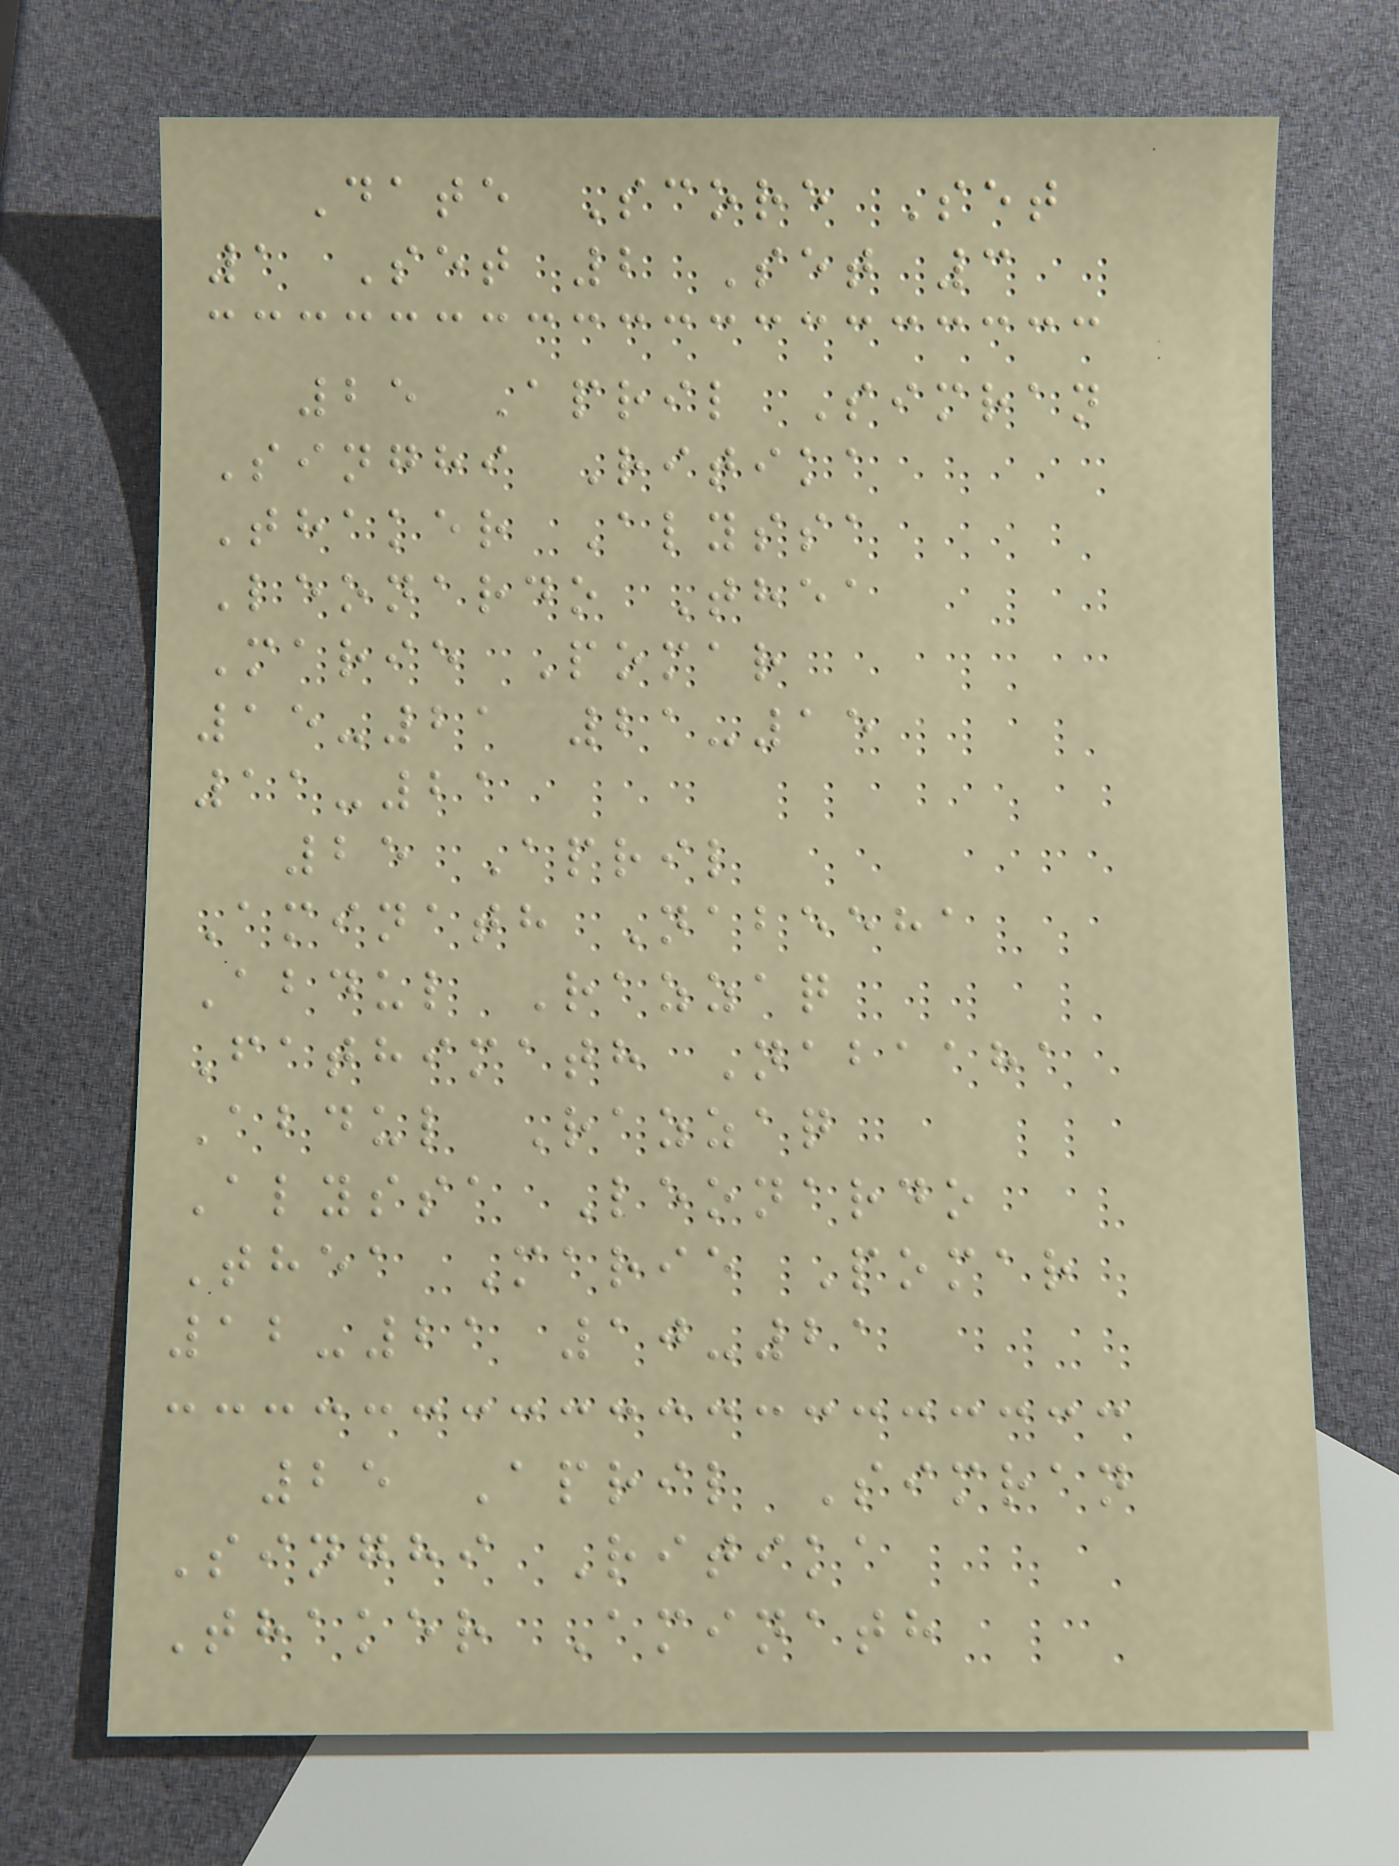Date Score Set
1 Set 2 Set 3
25 April Simran
Singhi Ritika
Thaker Alyssa
Leonardo Thea
Marie Pomar
15-21 21-15
11-21
25 April
Aminath Nabeeha
Abdul Razzaq
Fathimath Nabaaha
Abdul Razzaq
Alyssa Leonardo
Thea Marie Pomar
12-21 10-21
25 April Simran
Singhi Ritika
Thaker Aminath
